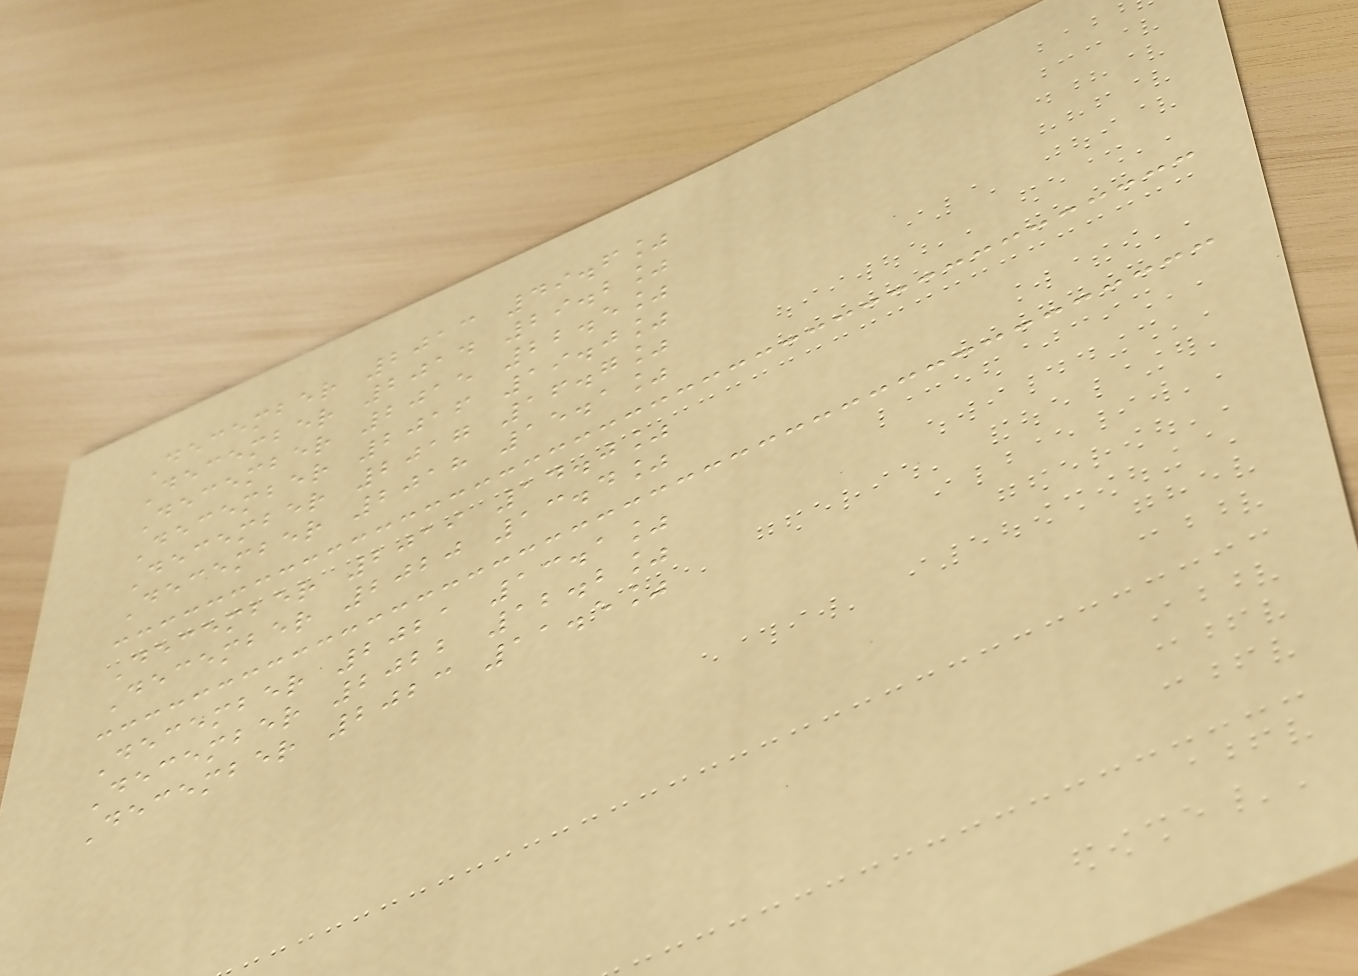December 2013 49.6%
December 2014 29.2%
December 2015 22.5%
December 2016 19.0%
December 2017 16.7%
December 2018 15.1%
December 2019 14.0%
December 2020 13.4%
December 2021 13.1%
December 2022 12.2%
December 2023 11.5%
